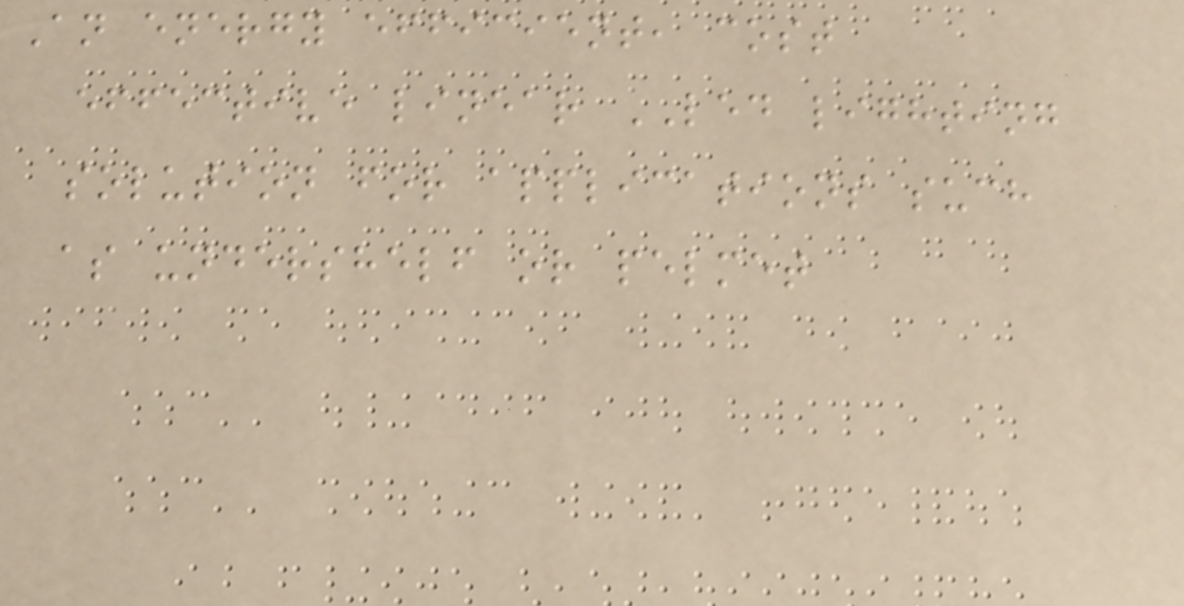An energy efficient, cost
effective linear LED lighting
solution for applications such
as undershelf or pelmet
